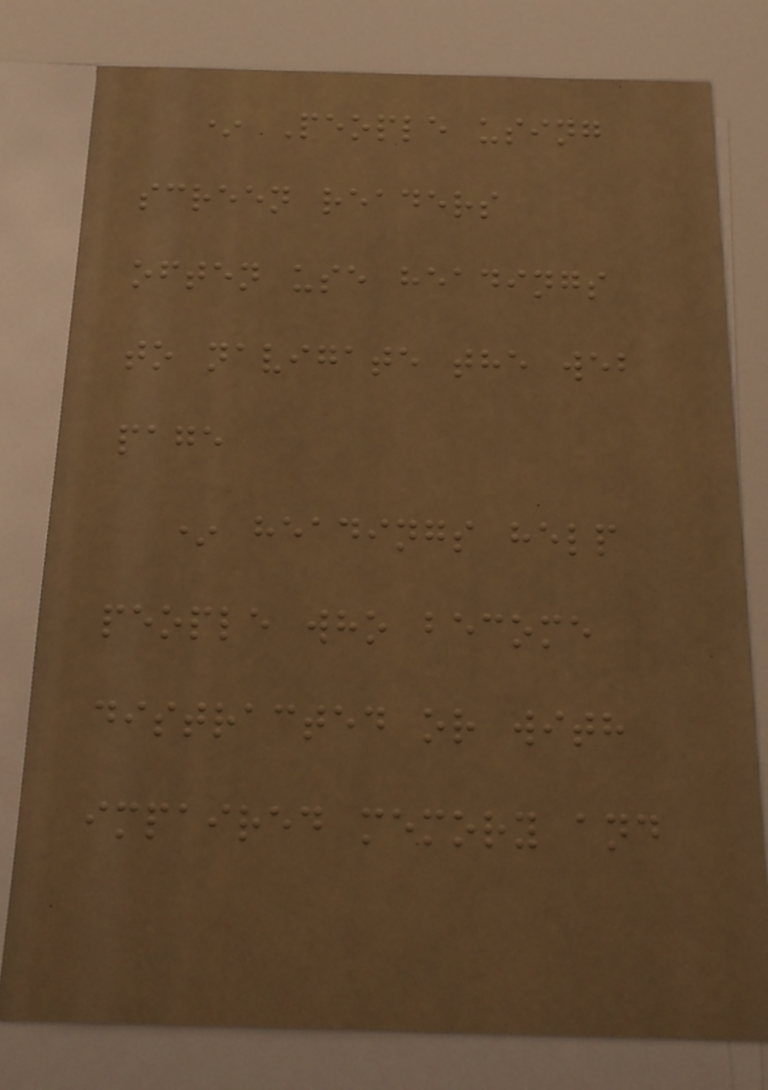* People using
screen readers
often use headings
to navigate the web
page
* headings help
people who become
distracted or with
impaired memory and
